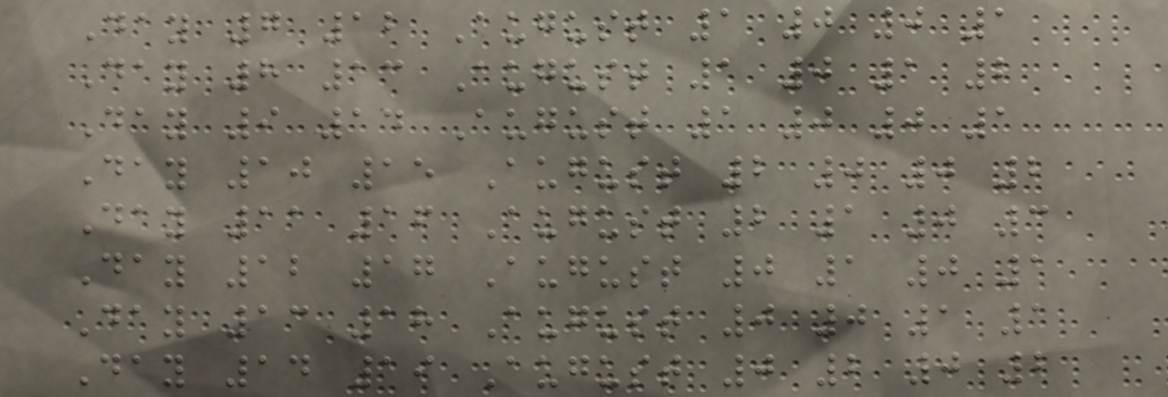Day 7 12 August 1 0 0 1
Day 8 13 August 1 0 1 2
Day 9 14 August 1 0 0 1
Day 10 15 August 2 0 0 2
Day 11 16 August 2 1 0 3
Day 12 17 August 0 1 0 1
Day 13 18 August 0 0 1 1
Day 14 19 August 0 2 0 2
